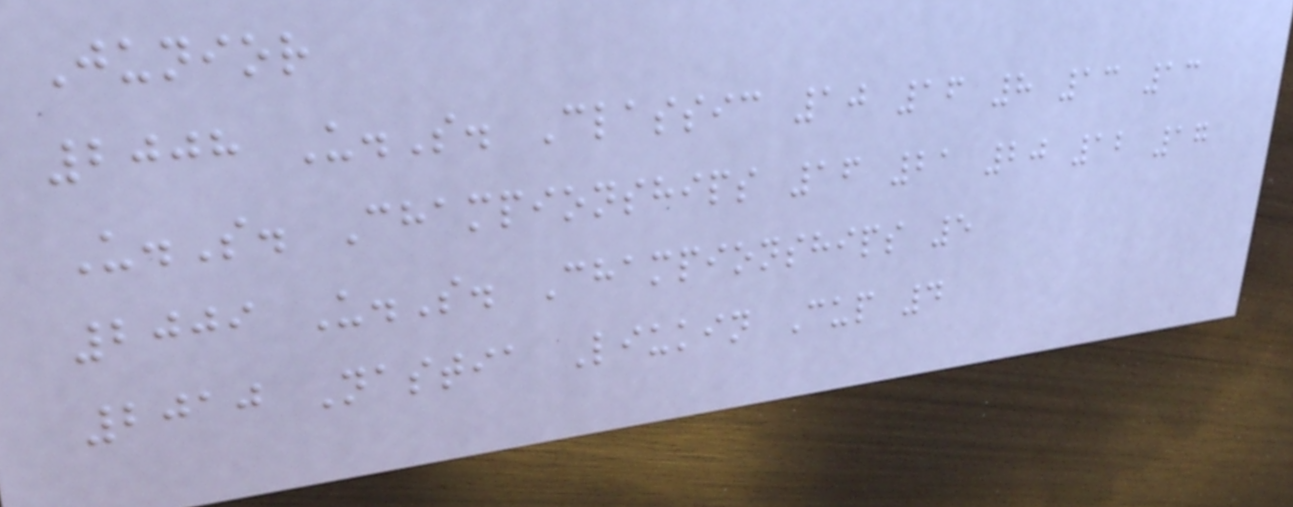Junior
2008 U.S. Classic 10 16 8 13 13
U.S. Championships 16 21 20 12 17
2009 U.S. Championships 5
2010 Nastia Liukin Cup 4
